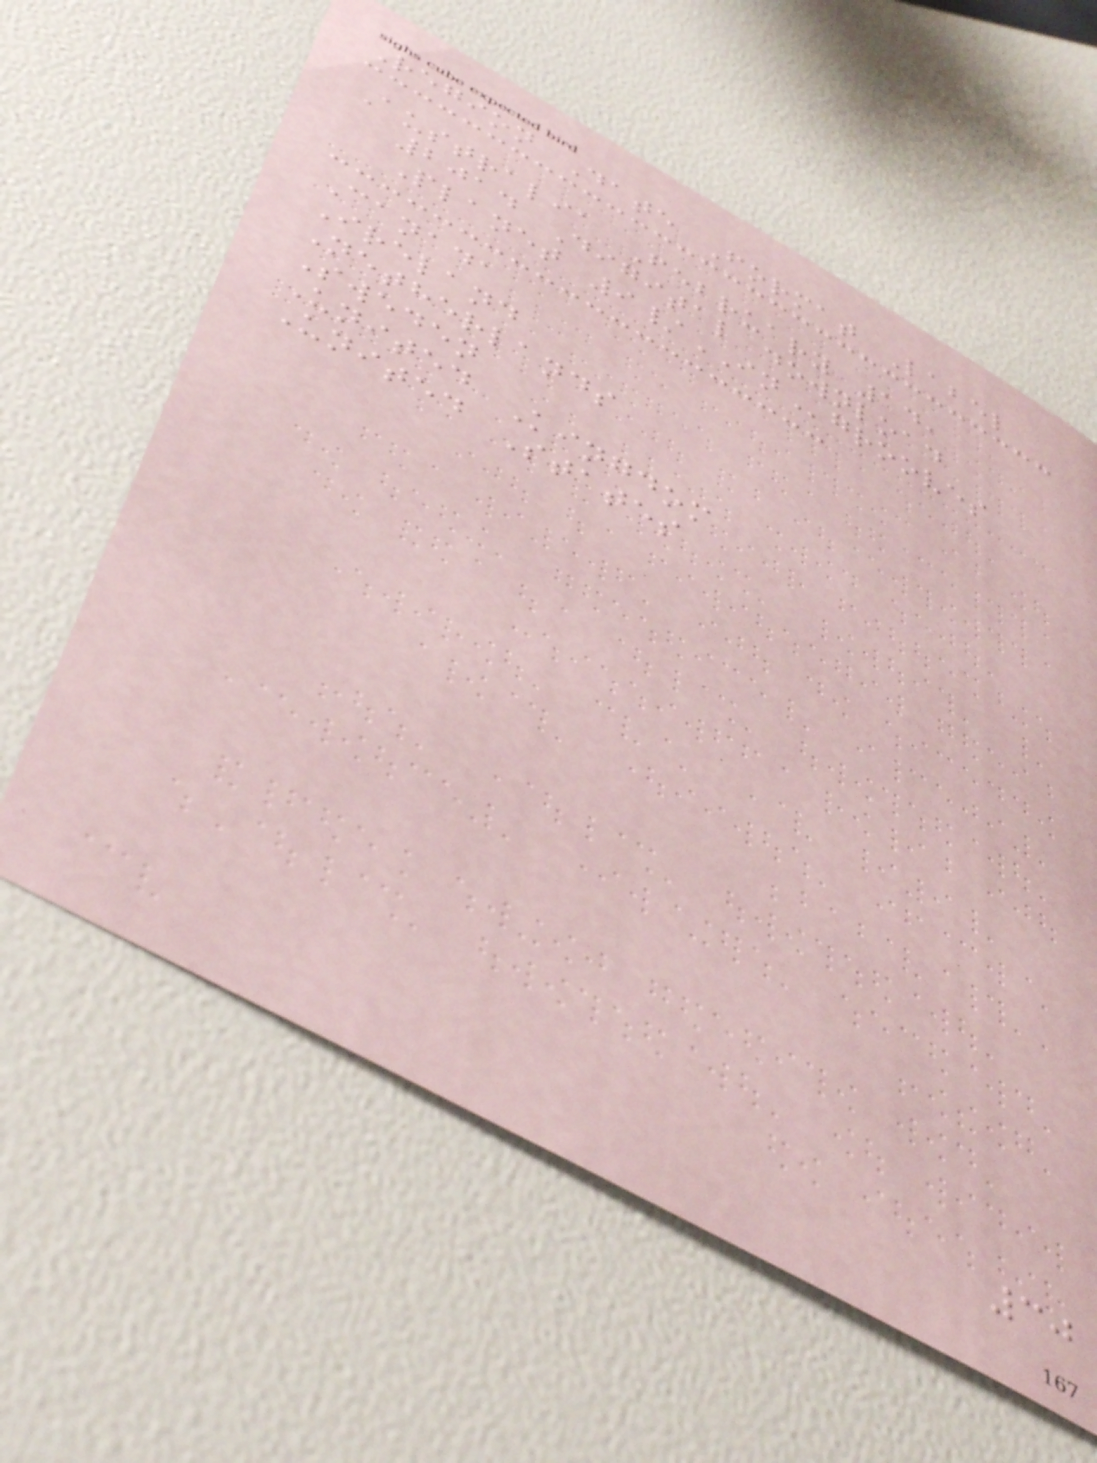Region Date Format Label
Australia February 14,
2014 Digital download
Planet 9/INgrooves
Canada
Ireland
Netherlands
Sweden
United Kingdom
United States
30
